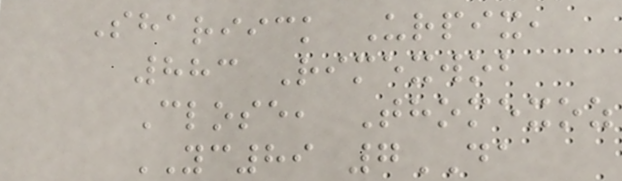Shariick Urpix,
883 Rimexwob
Close, Thomexoz
YC89 7DA
